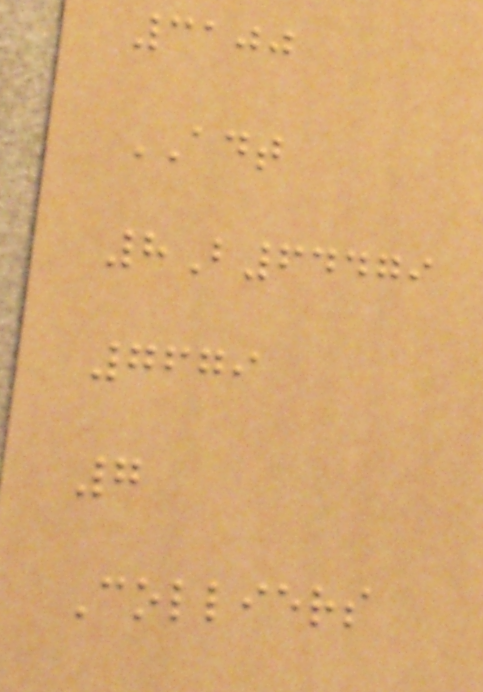3100
ADT
8B64479
7679
7
Colliers
